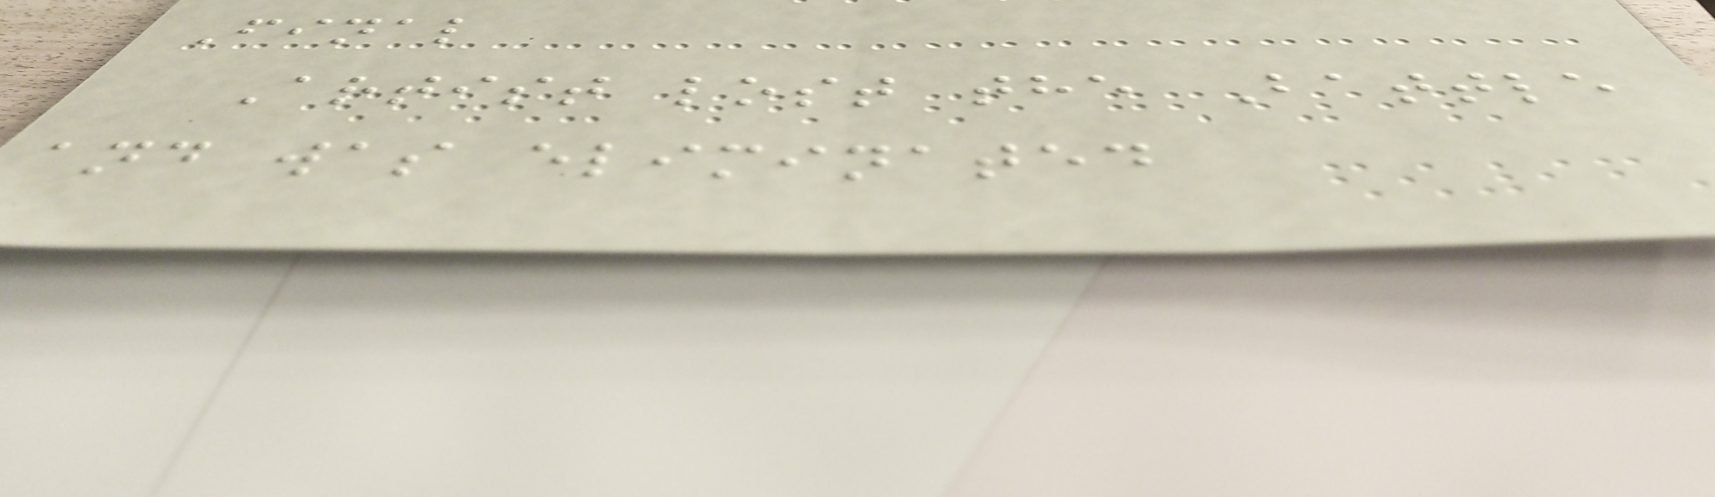Final
Artist lost the Battle
and was eliminated
